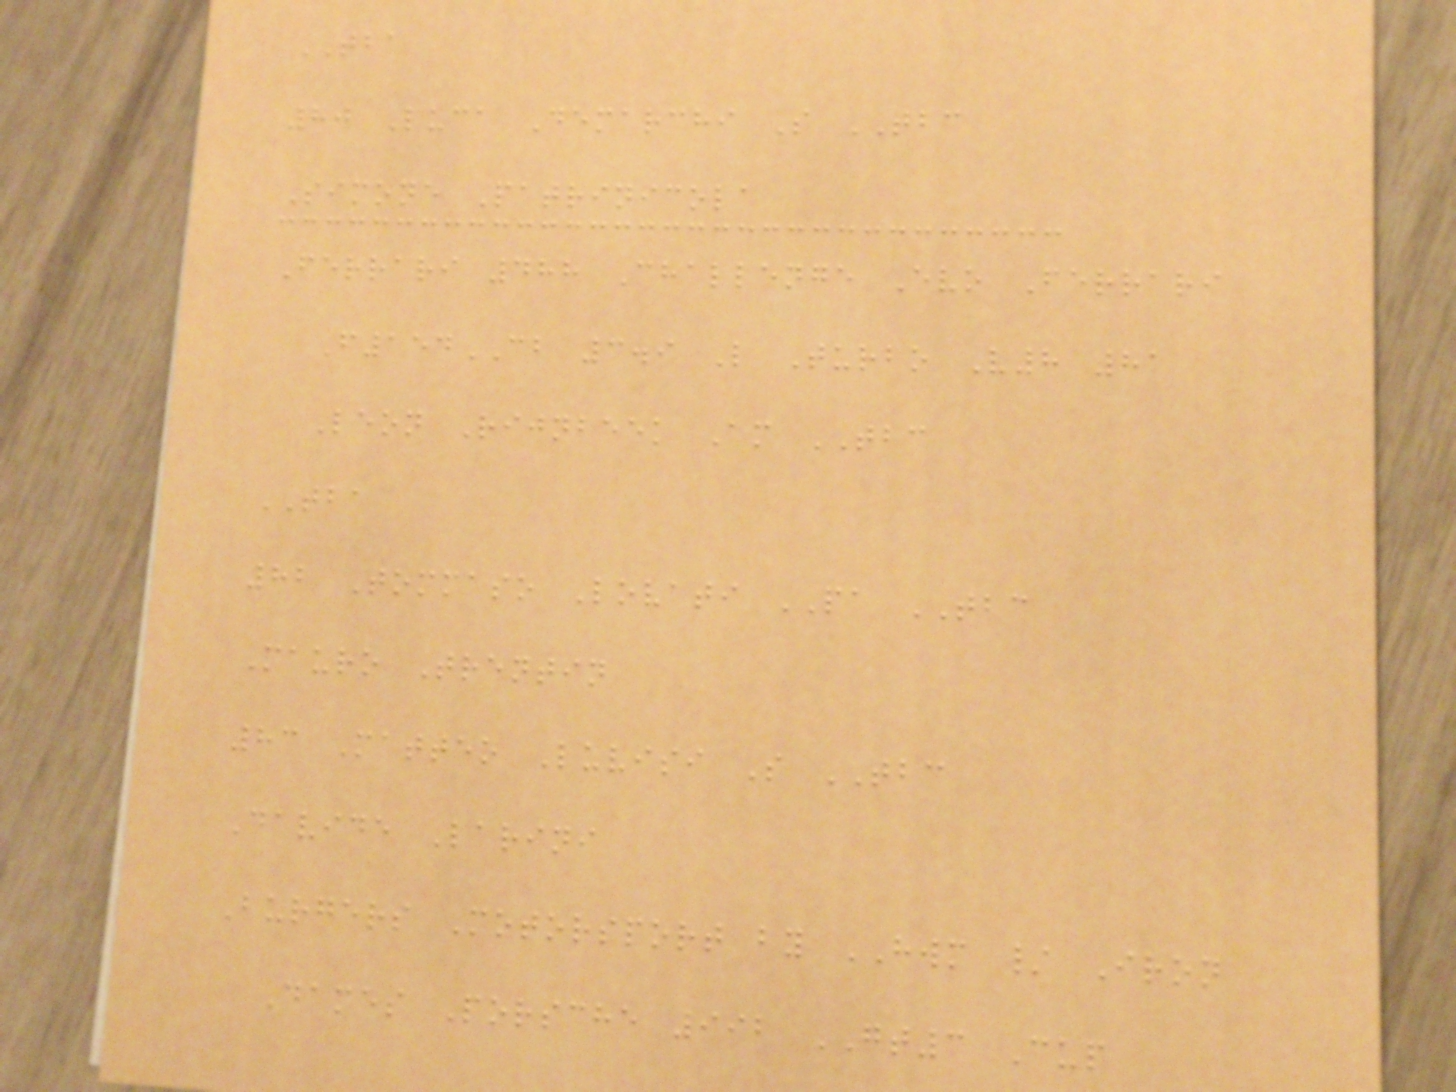TBA
80 Luca Demarchi S TBC
Simone Patrinicola
Ferrari 488 Challenge Evo Ferrari
F154CB 3.9 L Turbo V8 81
Leon Rijnbeek Am TBC
TBA
82 Tommaso Lovati PA TBC
Mauro Trentin
83 Matteo Luvisi S TBC
Davide Larini
Burgers Motorsport by HWM / Iron
Dames Porsche 992 GT3 Cup
